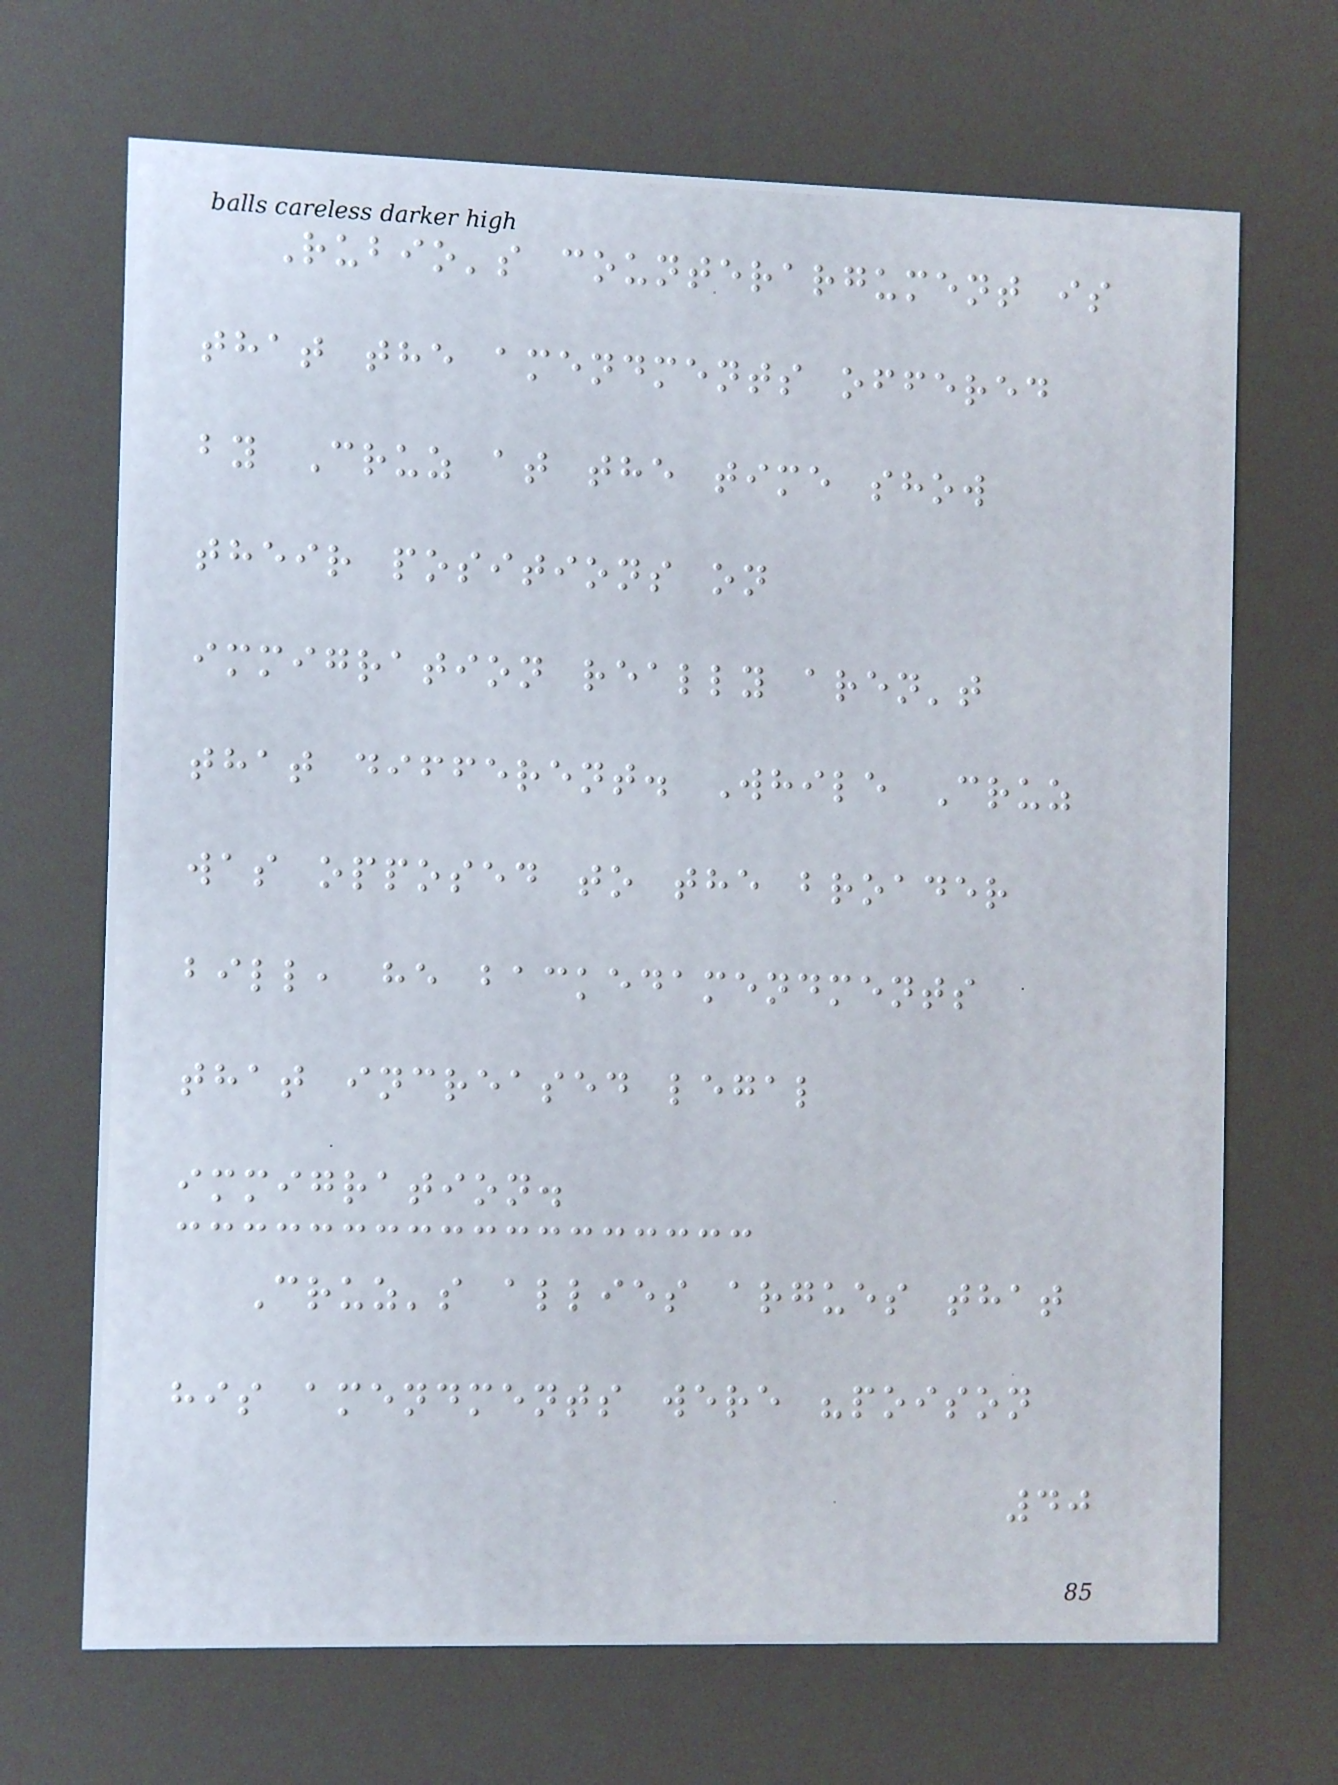Rubio's counterargument is
that the amendments offered
by Cruz at the time show
their positions on
immigration really aren't
that different. While Cruz
was opposed to the broader
bill, he backedamendments
that increased legal
immigration.
Cruz's allies argues that
his amendments were "poison
40
